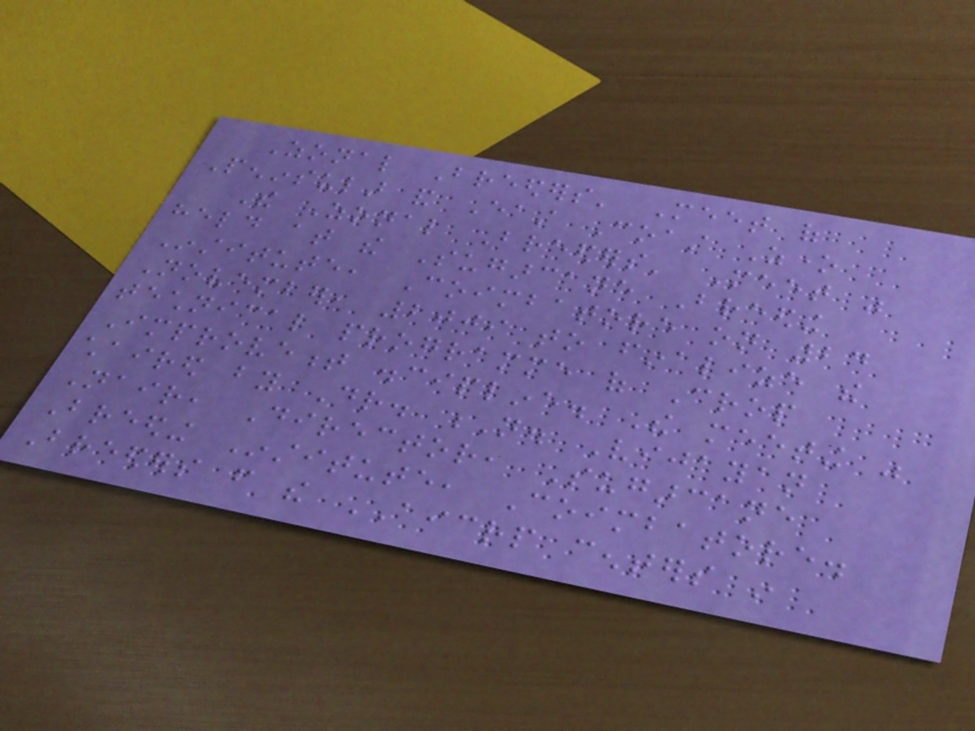Zonal Breeders' Meet of
Peninsular and East Coast Zone
The Zonal Breeders' Meet was
held at the Sugarcane Breeding
Institute, Coimbatore on 24
November, 2009 to finalize the
technical programme of Crop
Improvement discipline. The meeting was
chaired by Dr. N. Vijayan
Nair, Director, Sugarcane
Breeding Institute, Coimbatore.
Breeders from the AICRP centers in
